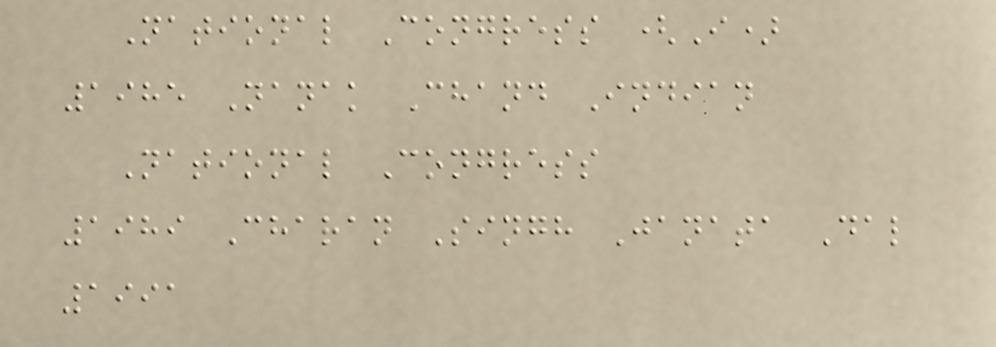National Congress (I)
1985 Nanak Chand Indian
National Congress
1989 Charan Singh Janata Dal
1991
